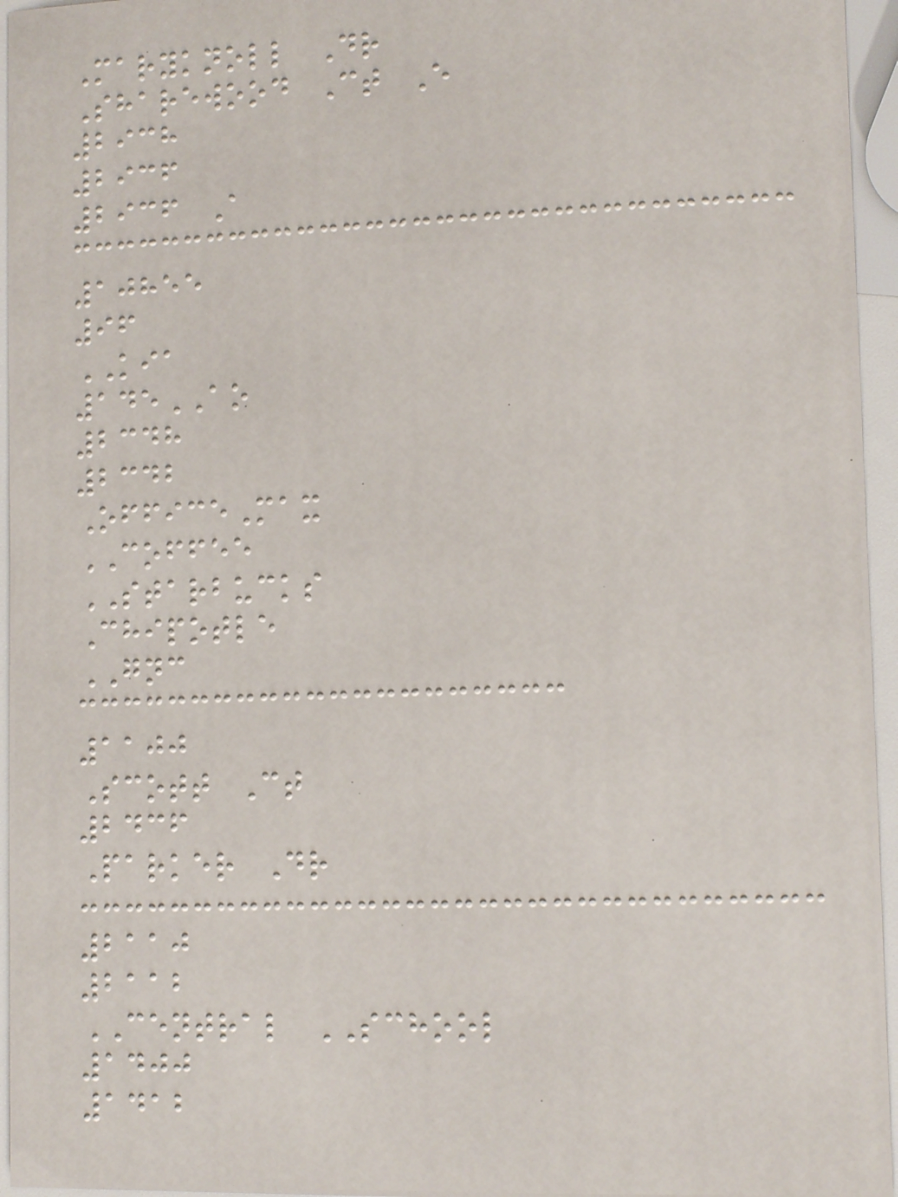Maryknoll Dr
Sharewood Ct E
2938
2936
2936 A
10855
96
KIA
145AO
2348
2342
OfficeMax
COFFEE
STARBUCKS
Chipotle
GNC
1100
Scott Ct
2436
Parker Dr
2110
2112
CENTRAL SCHOOL
1400
1412
